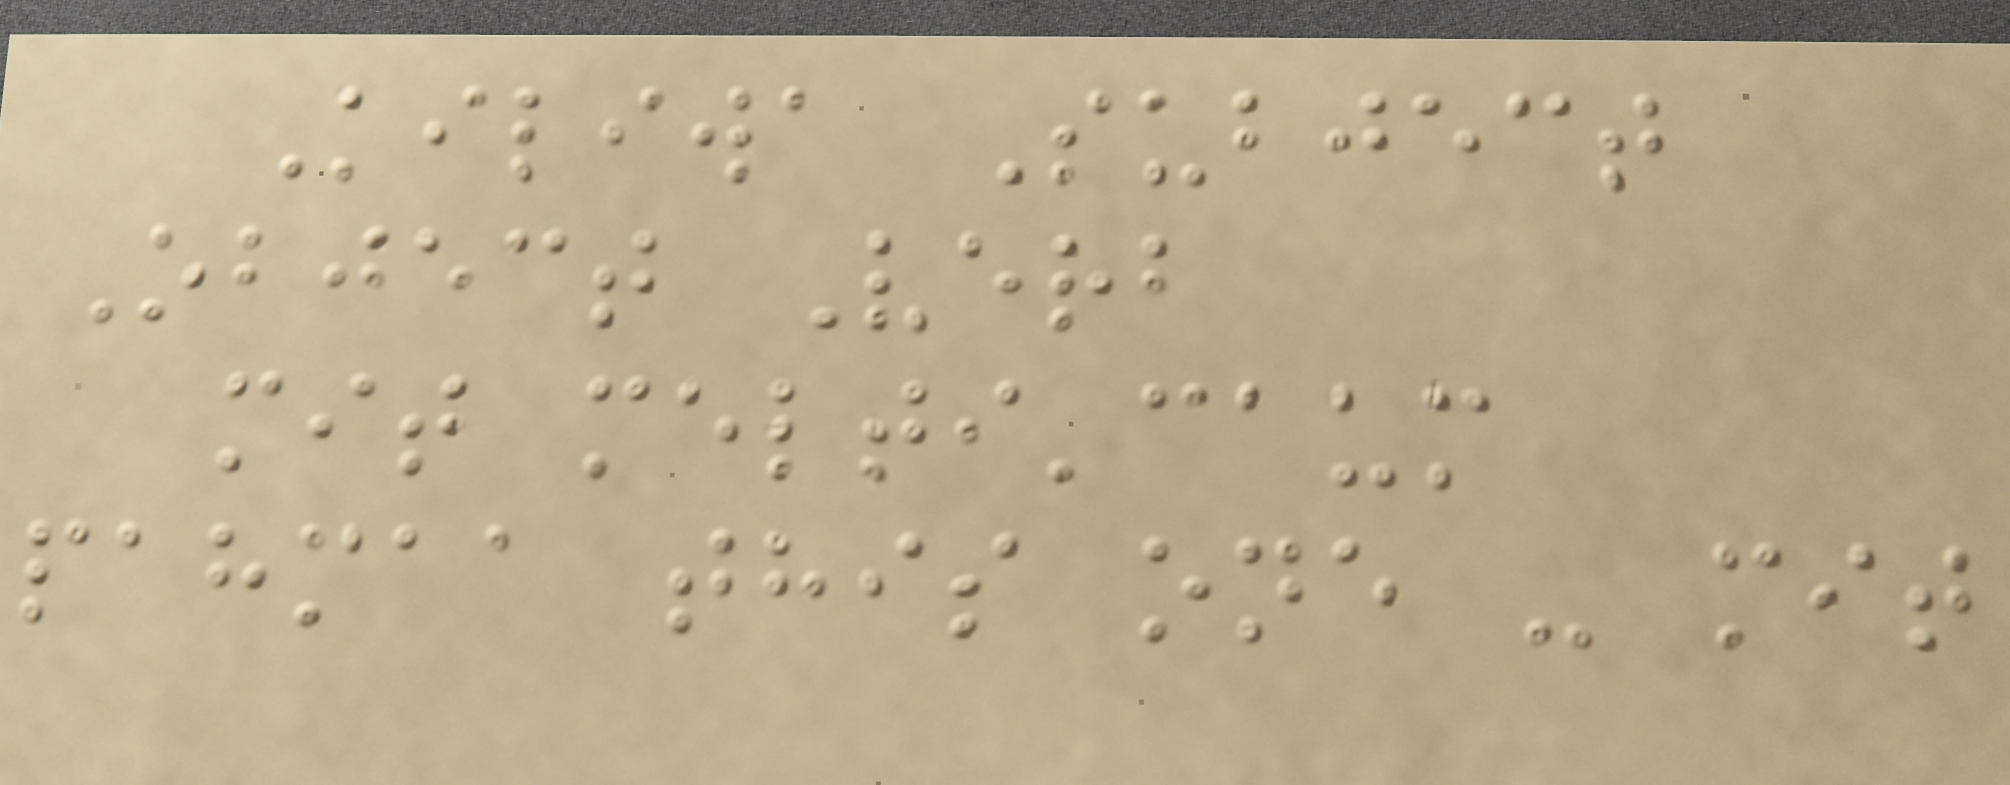Kiliwa Subject
Object Verb
mit melti'caum
pahmaa this one - mit
